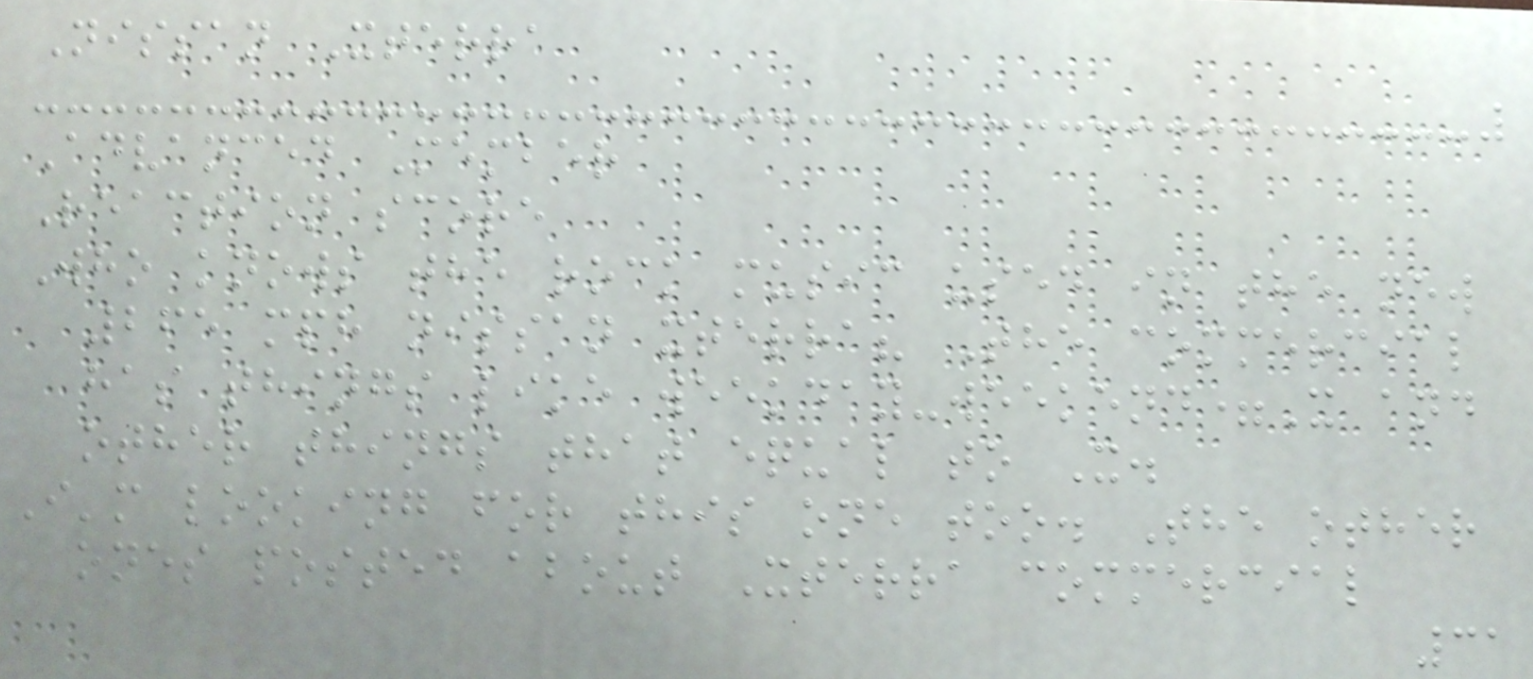Nissan Xterra
Advanced Member
Reaction score
Who knows the rock music used in the new
265 mph nissan xterra? The commercial
has things like weekday-weekend=X and
other things that equal to X.
I'm looking for this one too. The other
ones posted about Xterra commercial
31
